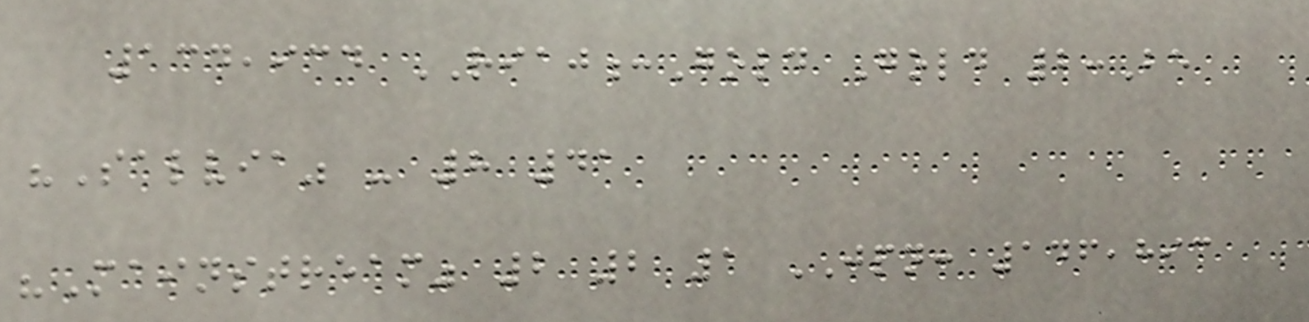134,934 RIAJ:Gold Gold 2:Be
"Salvia" - 8 41
"Mainstream" 2 2 1 JPN: 146,893
